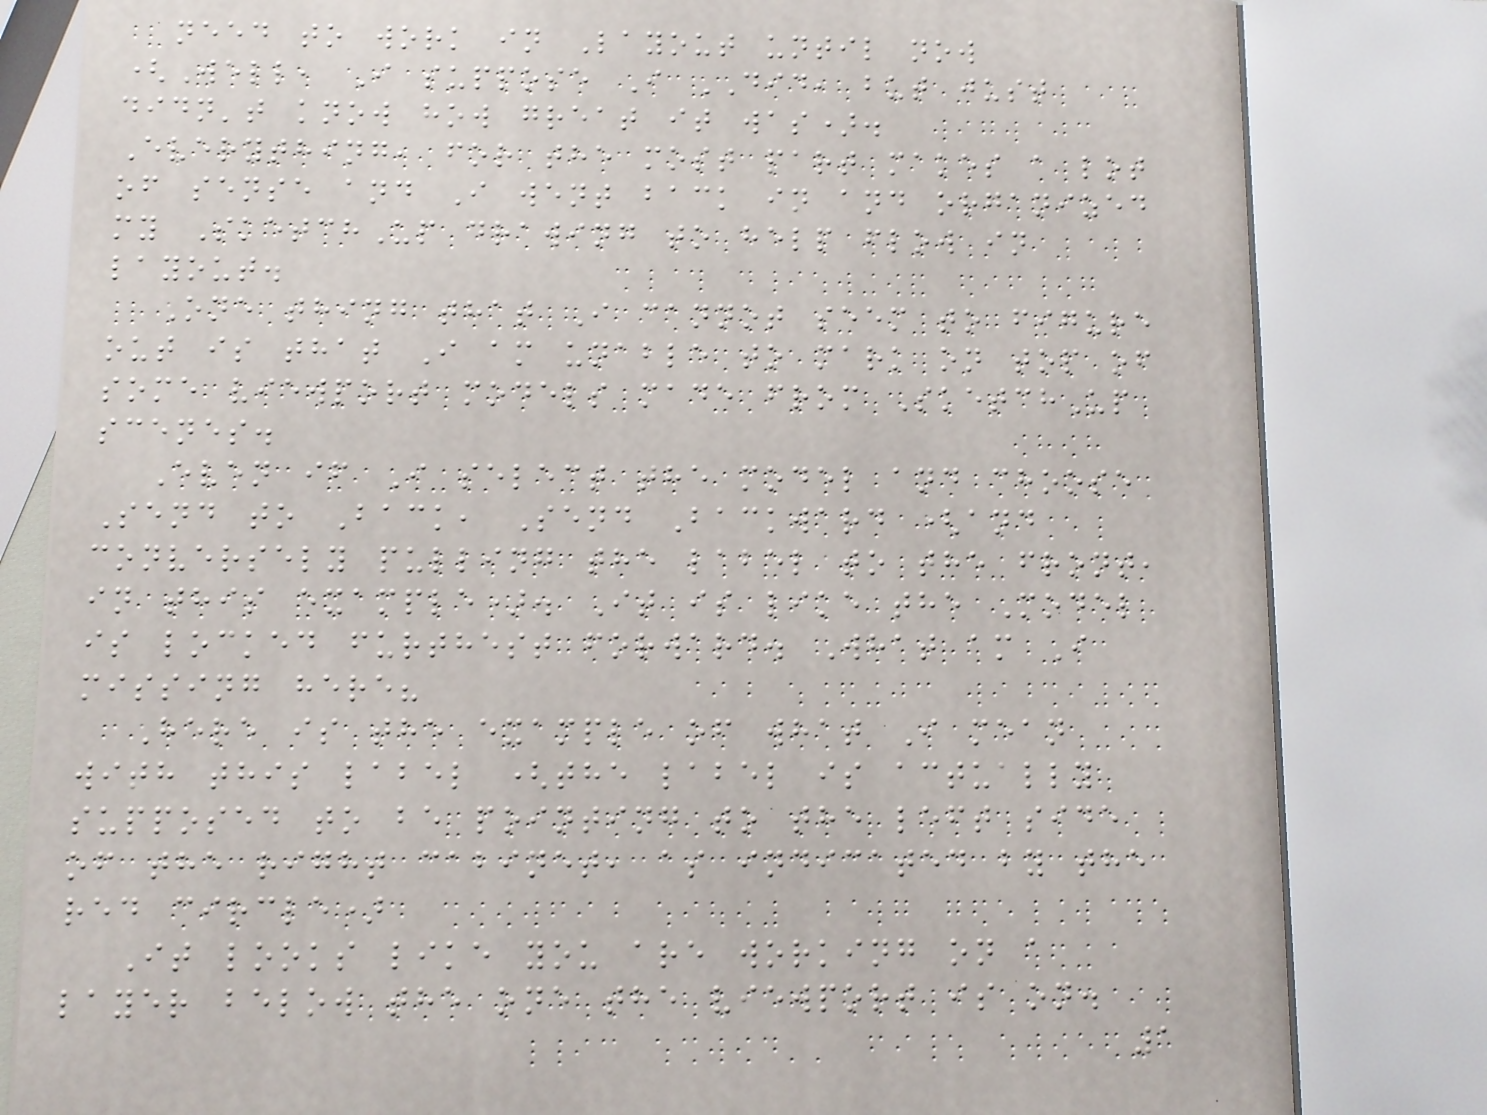need to work in Layout until now
(Well, I suppose I DID, but just
didn't know how great it was).
Everything, for the most part makes a lot
of sense and I went back in and organized
my SketchUp drawing to help flow in
layout.
One thing that I cannot seem to figure
out is that I am unable to mark on top of
some viewport models made from SketchUp
scenes.
Even if I select the model and choose
Send to Back, Send Backward (and
conversely pulling the label to the front,
in this example). It is like the Model
is locked furthest forward. What am I
missing here?
Here is the example of what I mean
with this label (the label is actually
supposed to be pointing to the left side
of the right cabinet, as indicated by the
red circle)
It looks like you are working on a
layer below the one the viewport is on.
1
